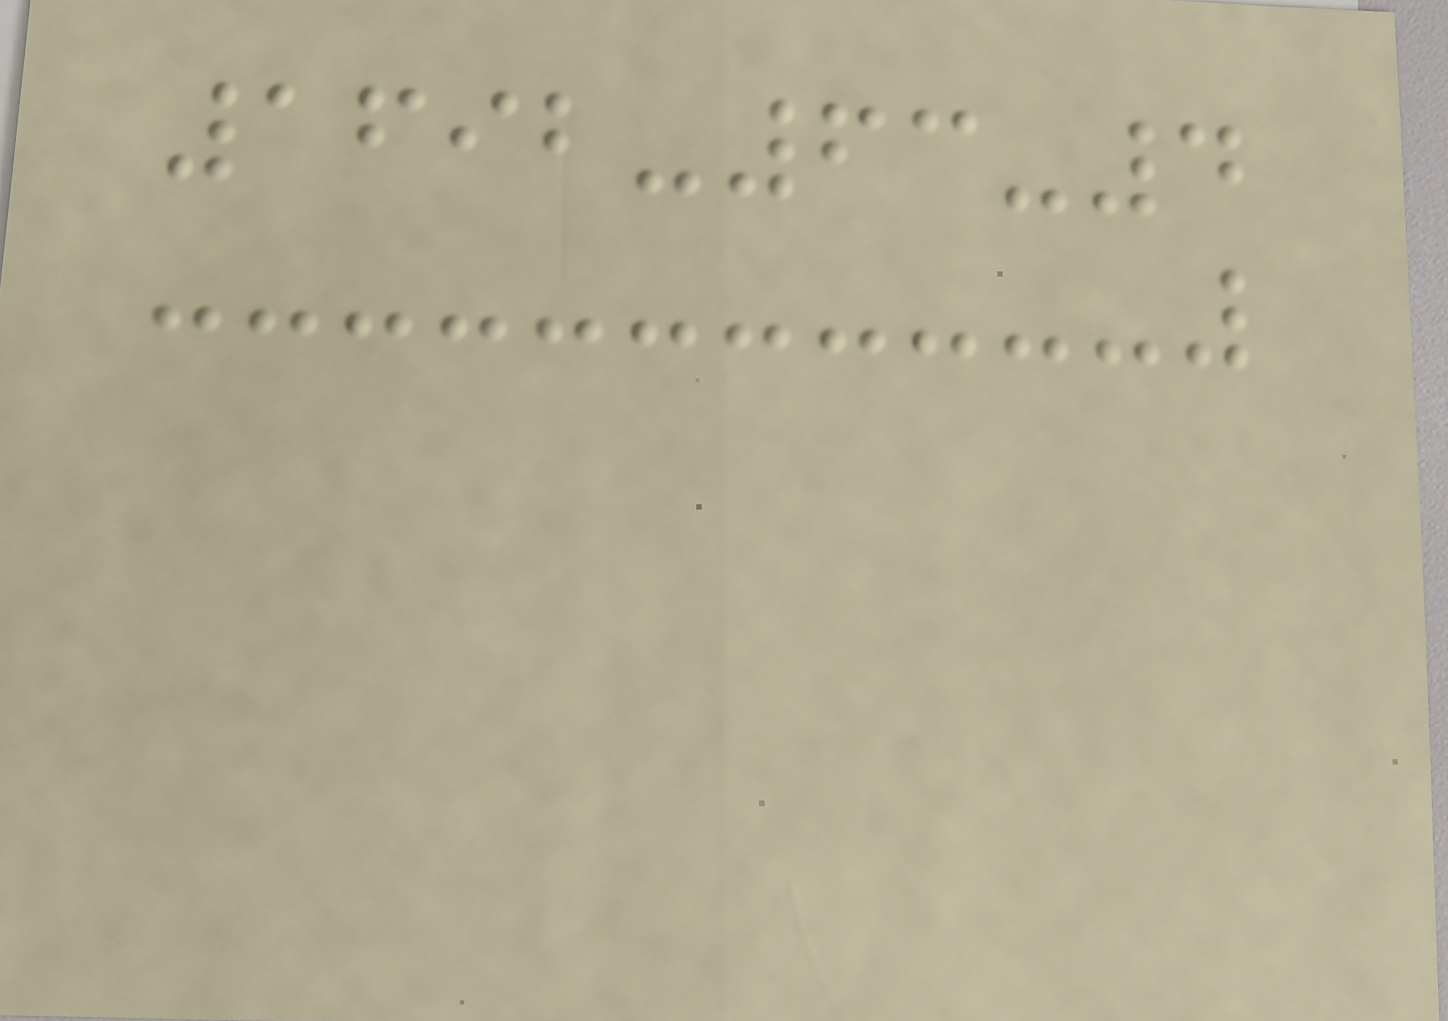1692-63-4
